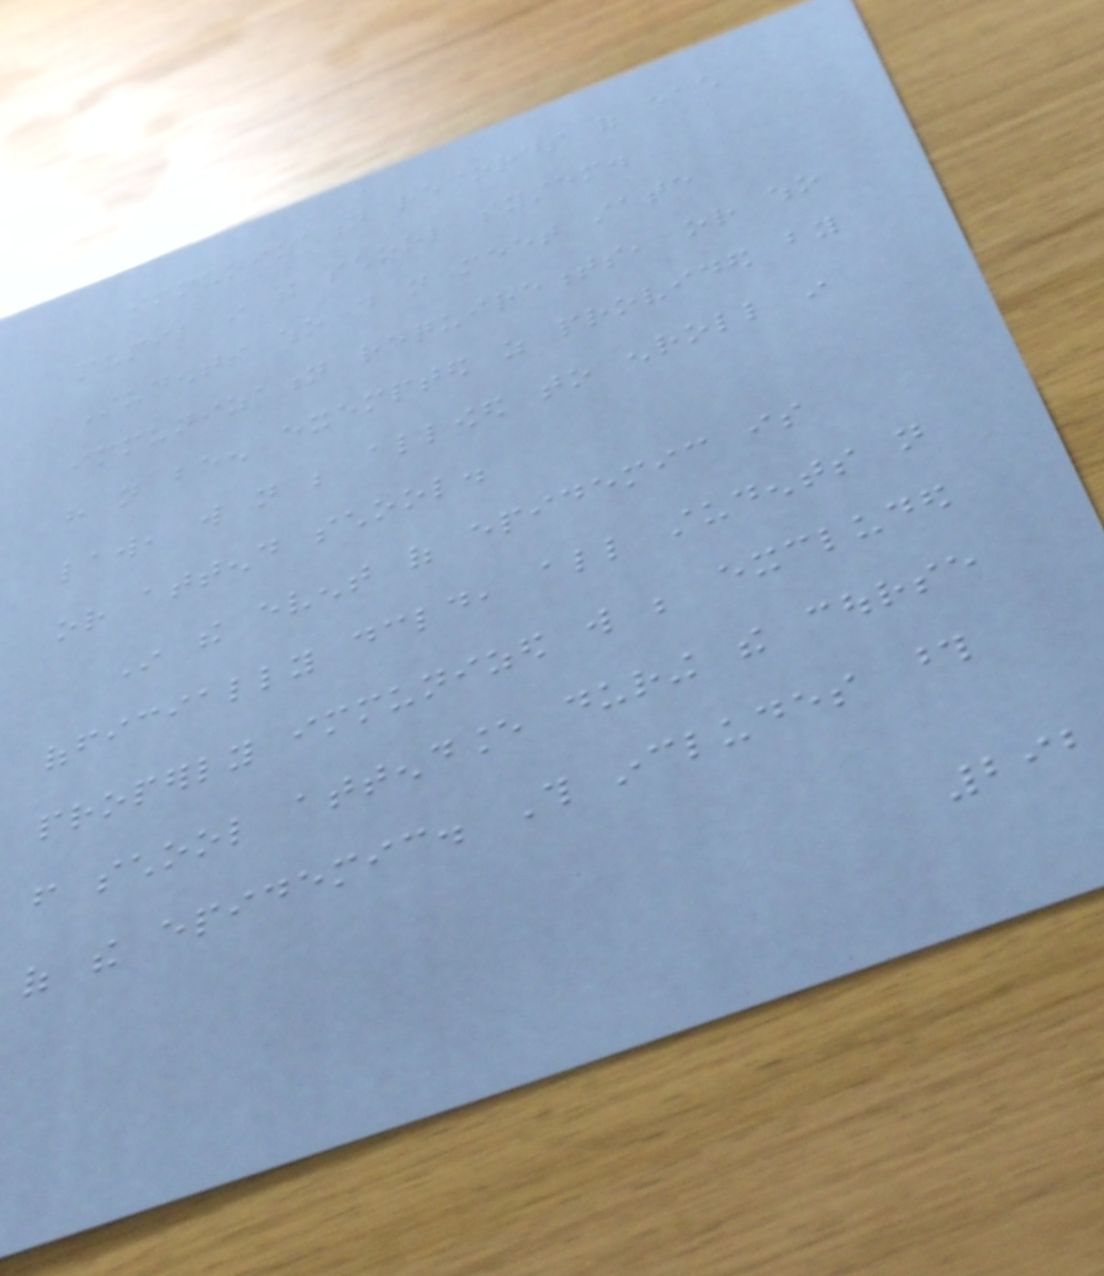immunization records of each
pupil in the school system.
Students who do not meet state
immunization requirements, or who
have not been exempted as provided by
law, will not be allowed to enroll in
or attend school.
In the event of epidemic is
officially declared, all students not
properly immunized will be excluded
from school attendance during the course
of the epidemic. This includes those
292
